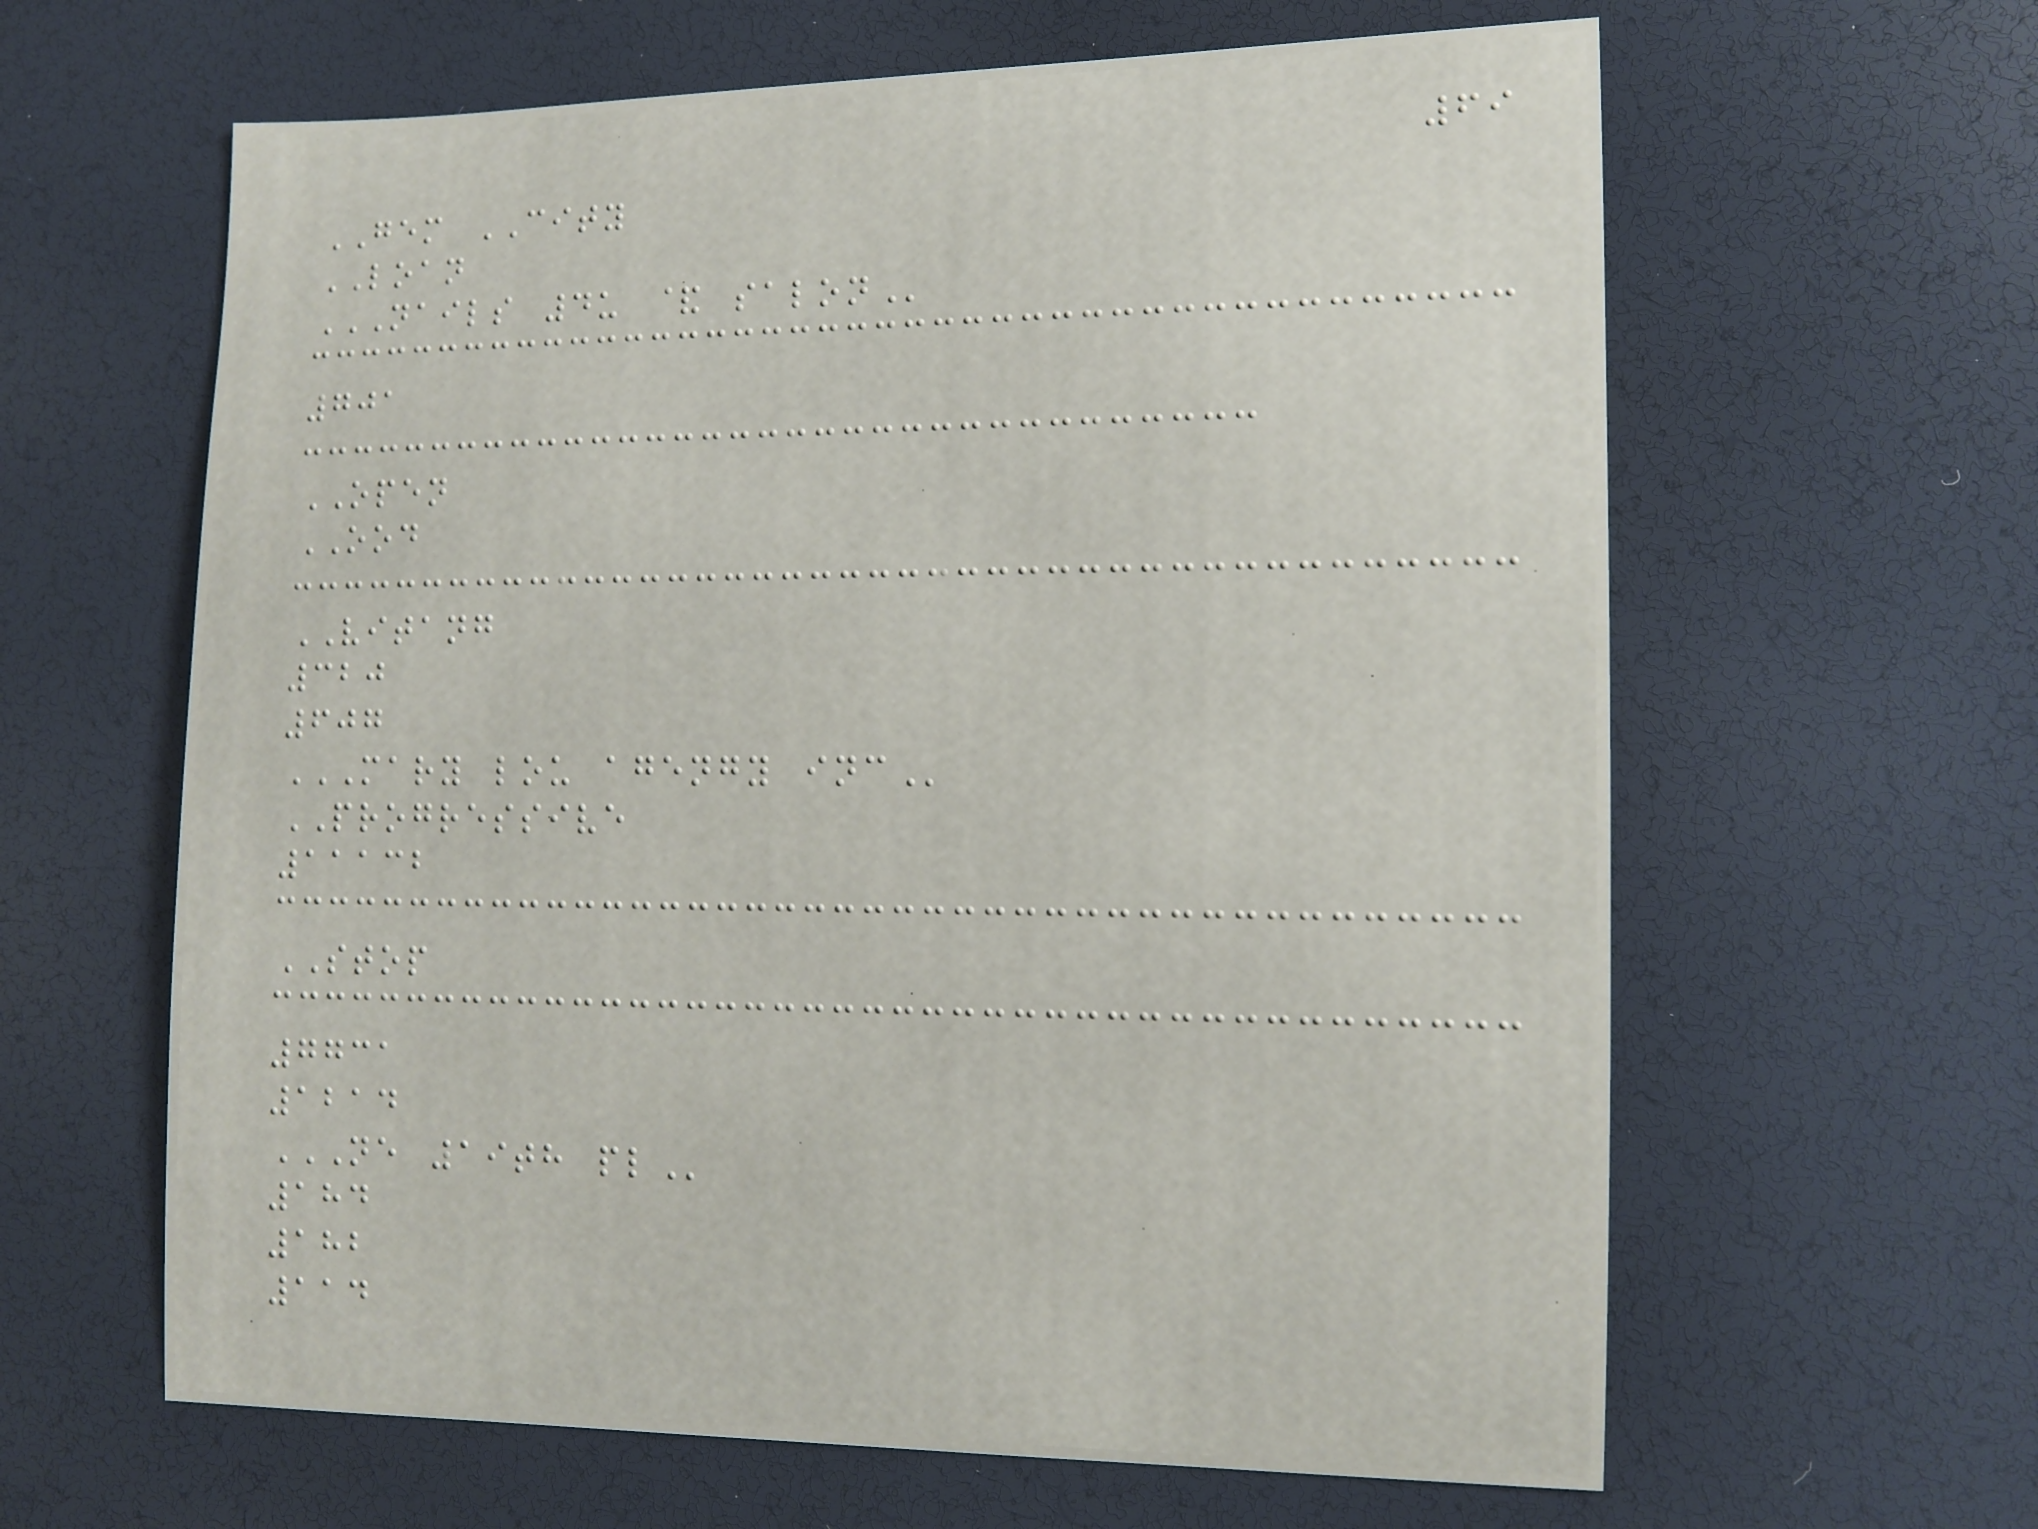69
GEM CITY
LOAN
NAILS 4U & SALON
701
OPEN
OOD
VITANG
320
607
MARY LOU AGENGY INC
PROGRESSIVE
11132
STOP
7731
1214
NE 19TH PL
184
182
114
